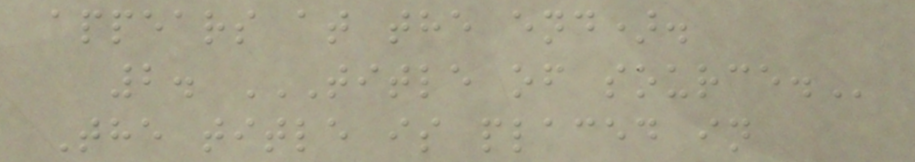appears at the end).
2. TITLE OF SOURCE.
The title is placed in
